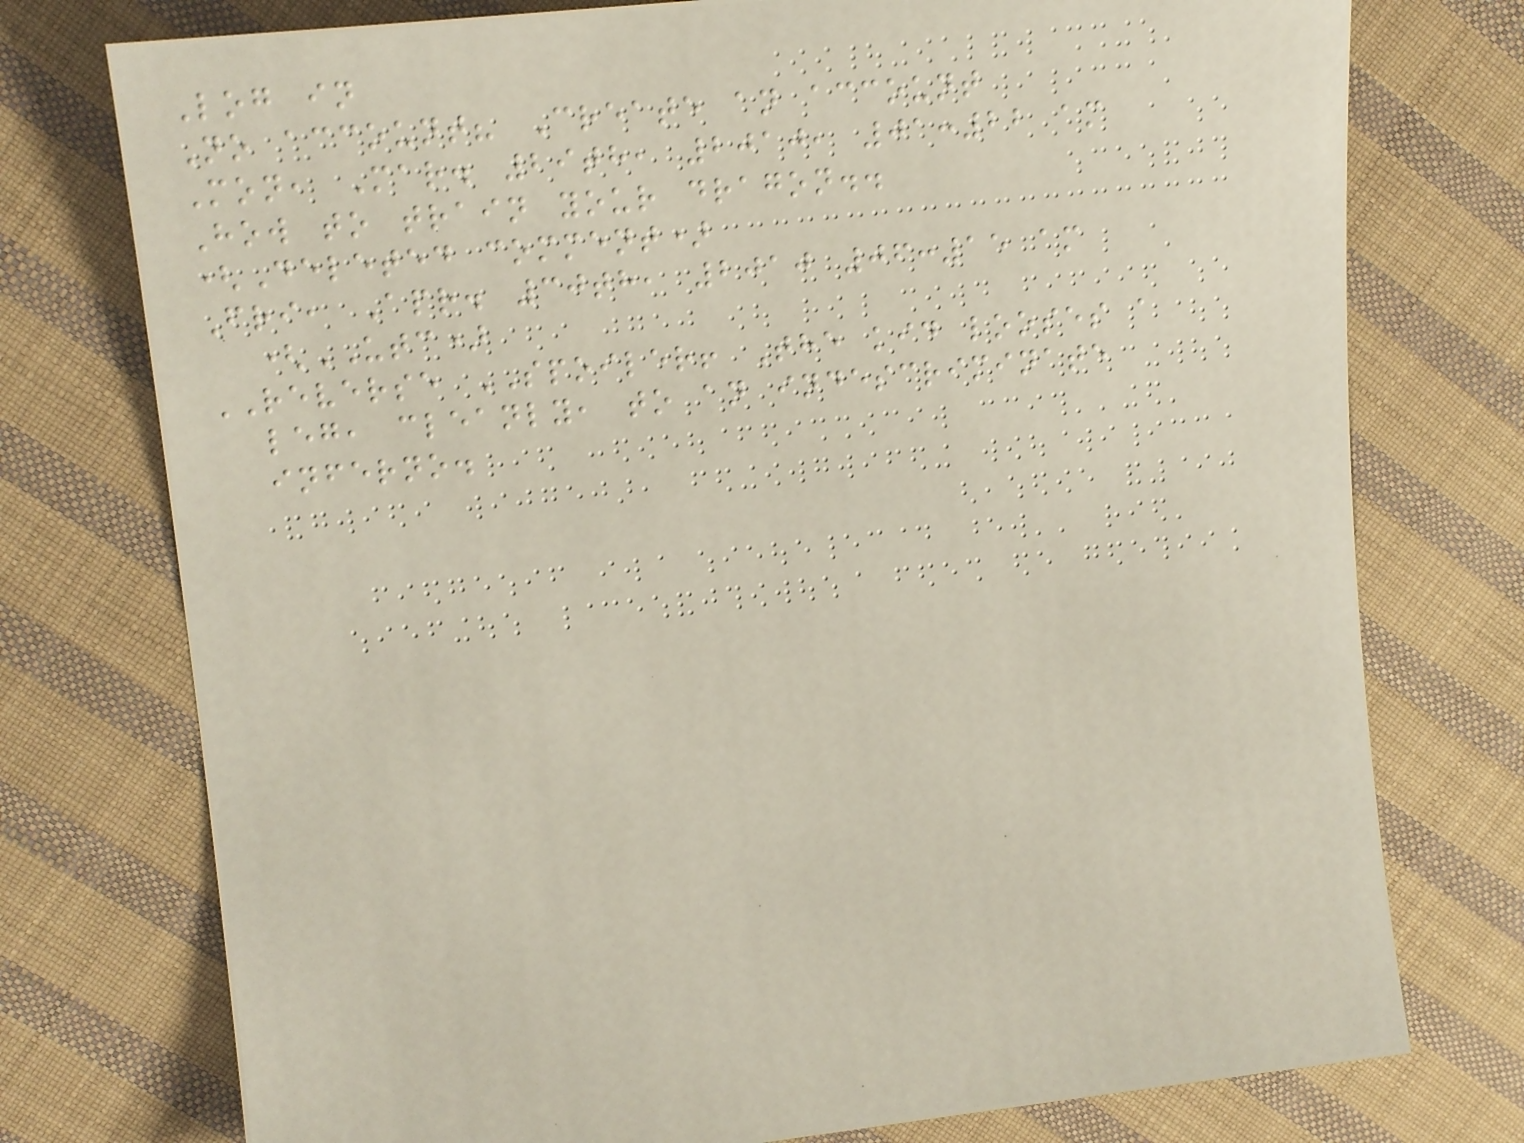Log in
No account? Create an account
Mon, Mar. 29th, 2010, 01:22 am
How to train your dragon..
(Deleted comment)
Fri, Apr. 30th, 2010 06:15 am
(UTC)
REVERSE SPOILER! The kid looses a
leg, cleanly, to an indescriminate
inferno.
